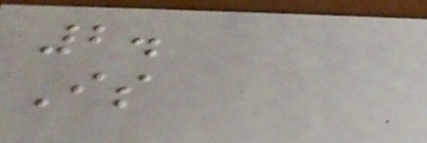2.
Is
